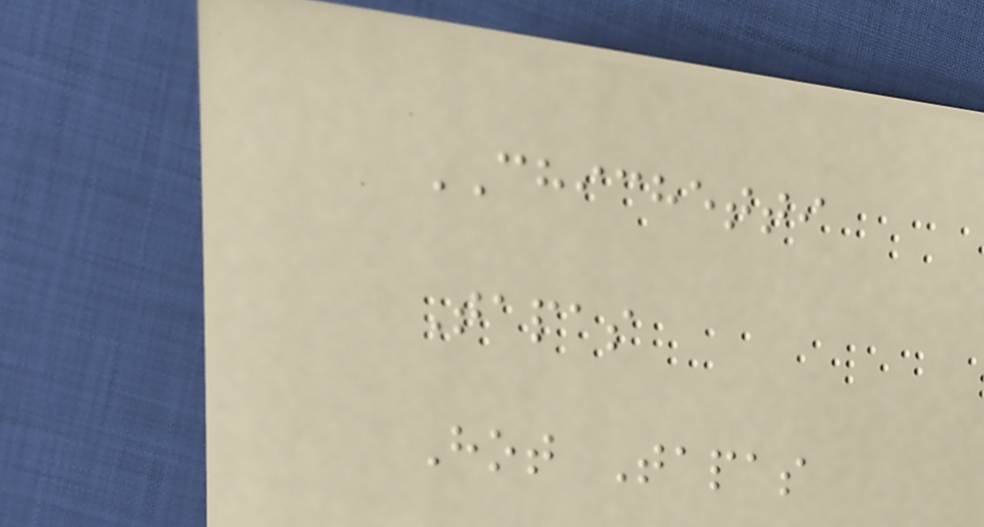CHICHETTI
Tapas
Hot Tapas
